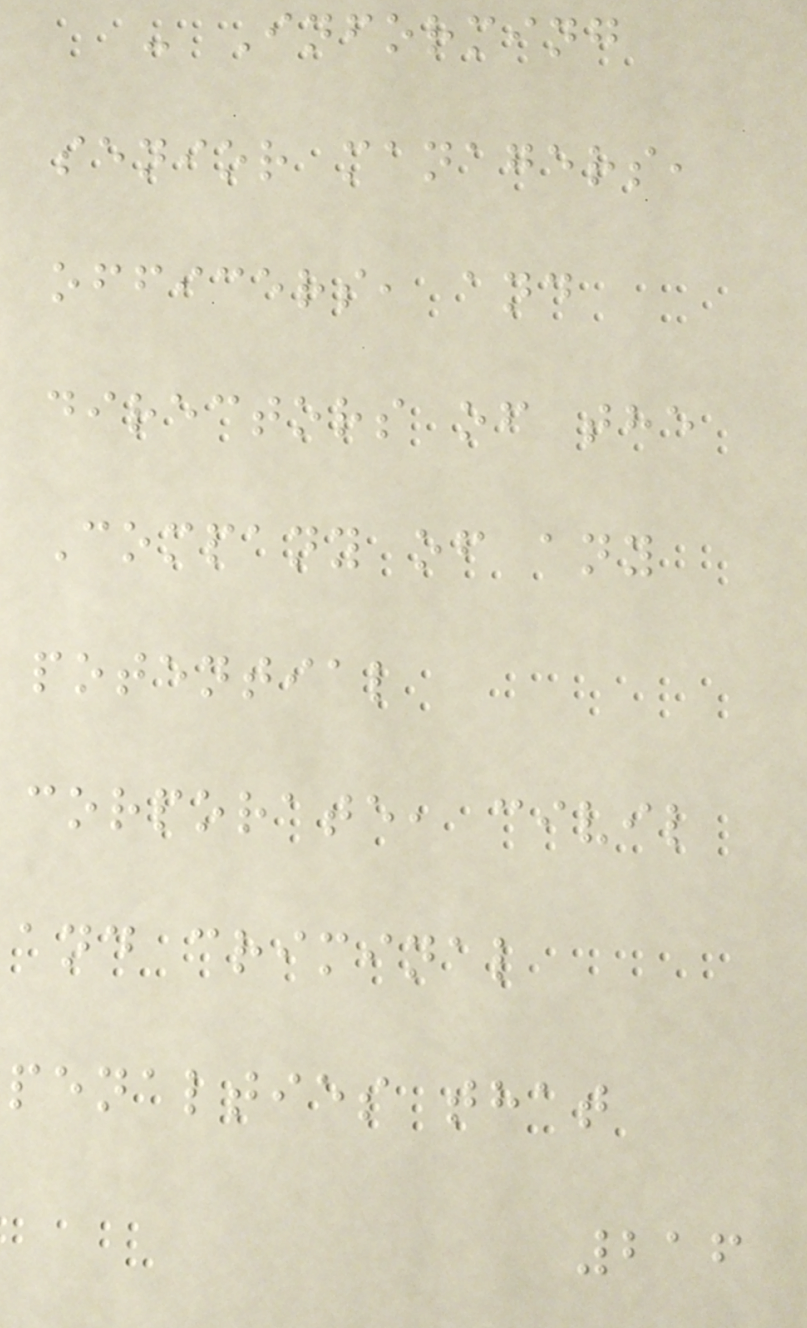- Informing
senior managers,
officers, and
directors of the
Company of any
potential
corporate, civil
and criminal
penalties that
216
